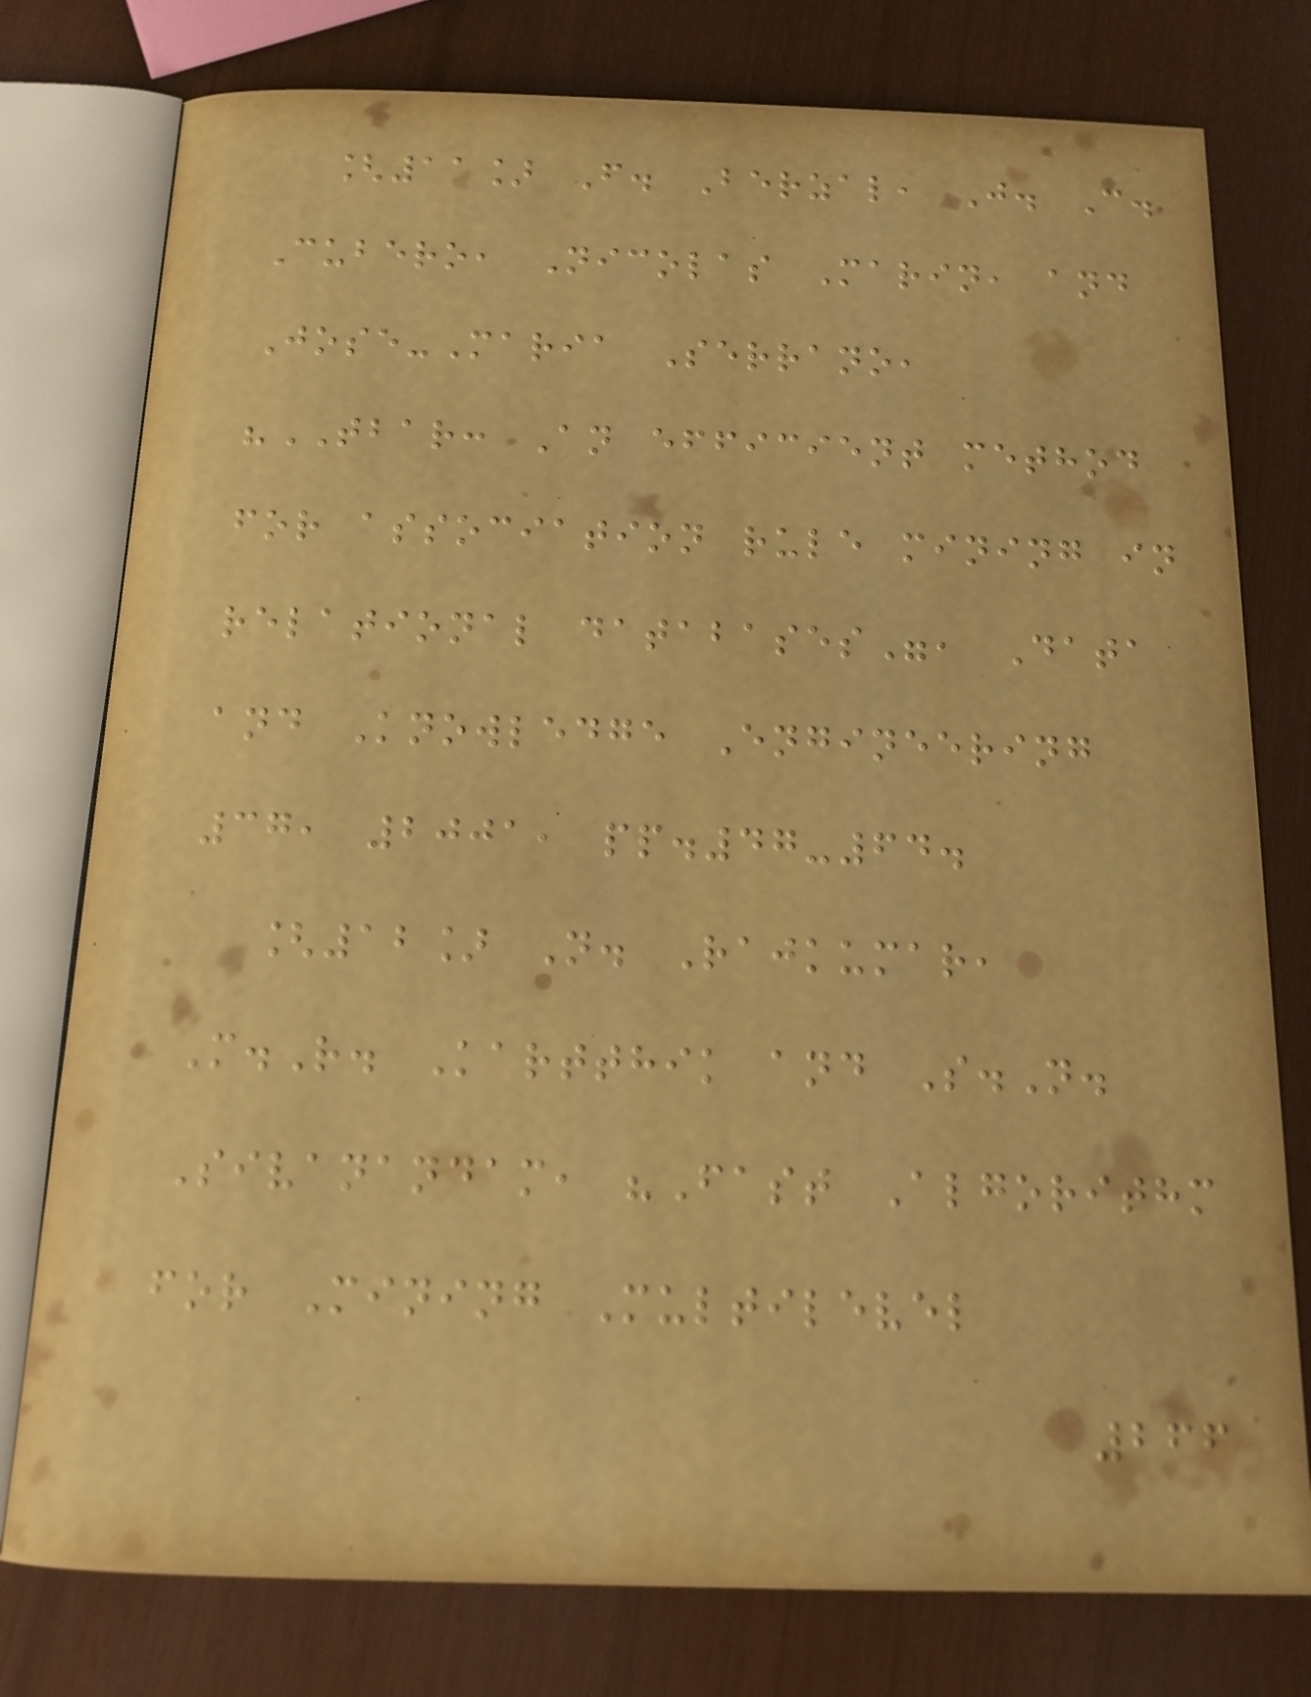[11] F. Berzal, J. C.
Cubero, Nicolas Marin, and
Jose-Maria Serrano,
"TBAR: An efficient method
for association rule mining in
relational databases", Data
and Knowledge Engineering
37, 2001, pp.47-64.
[12] N. Rajkumar,
M.R. Kartthik and S.N.
Sivanandam, "Fast Algorithm
for Mining Multilevel
266
